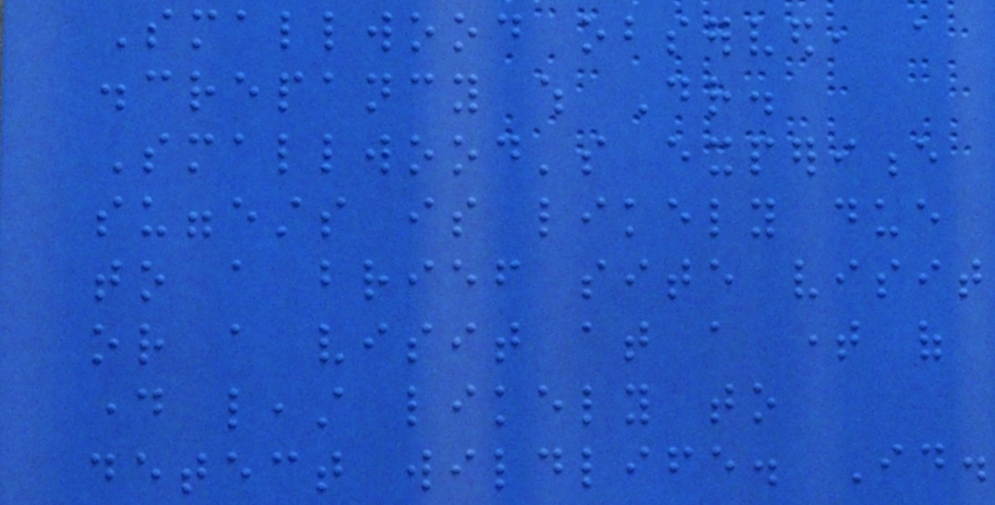Smallwood observed, a
discrepancy which Dr.
Smallwood's experience
suggests is likely due
to a brief site visit
or a visit at a time of
day least likely to
detect wildlife. Id.
